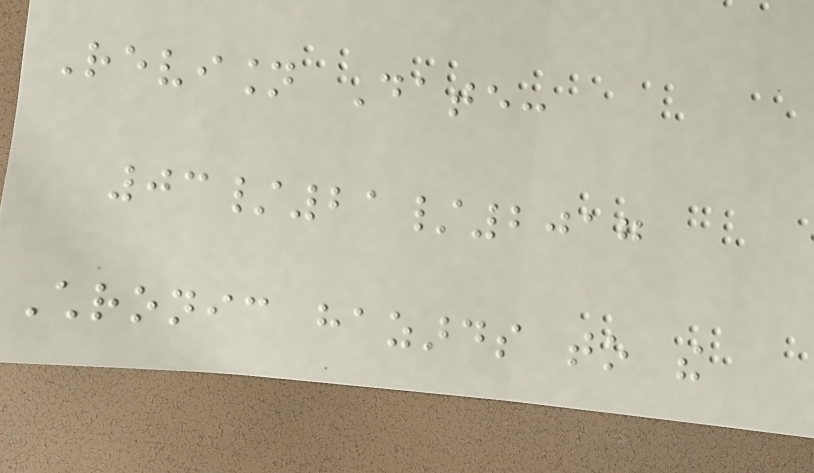Revision Date:
03/21/2017
Chronic hazards to the
